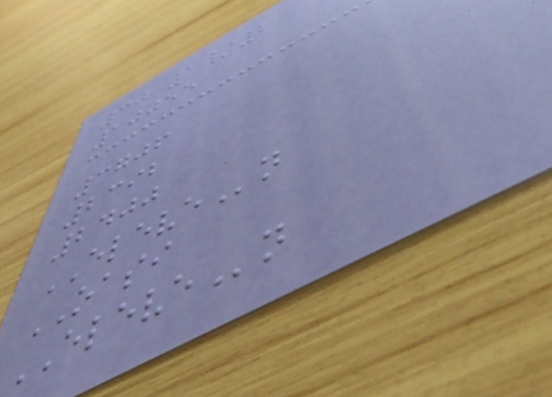30 1/2
10055
3706
2392
2400
ELEVEn
OASI
ELEVEn
